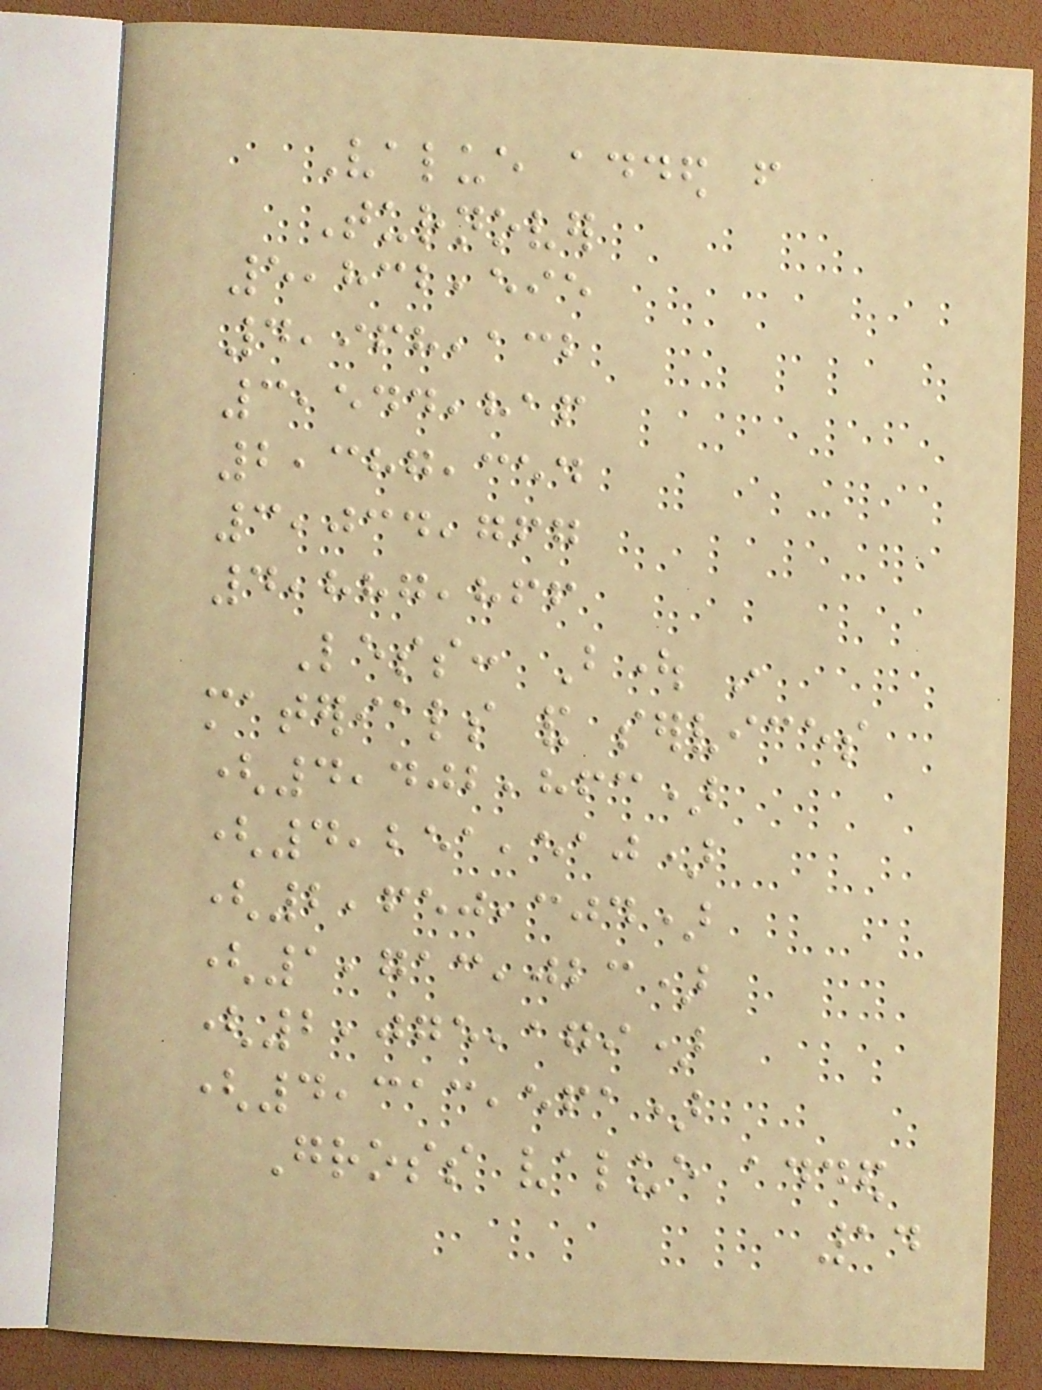Value added from
Turnover
5,832,595
4,968,132
3,544,816
2,387,354
3,034,767
4,887,866
Less: Bought in
materials and services
(4,402,863)
(4,251,510)
(2,650,304)
(1,713,023)
(2,075,179)
(4,313,561)
Gross value added
14
